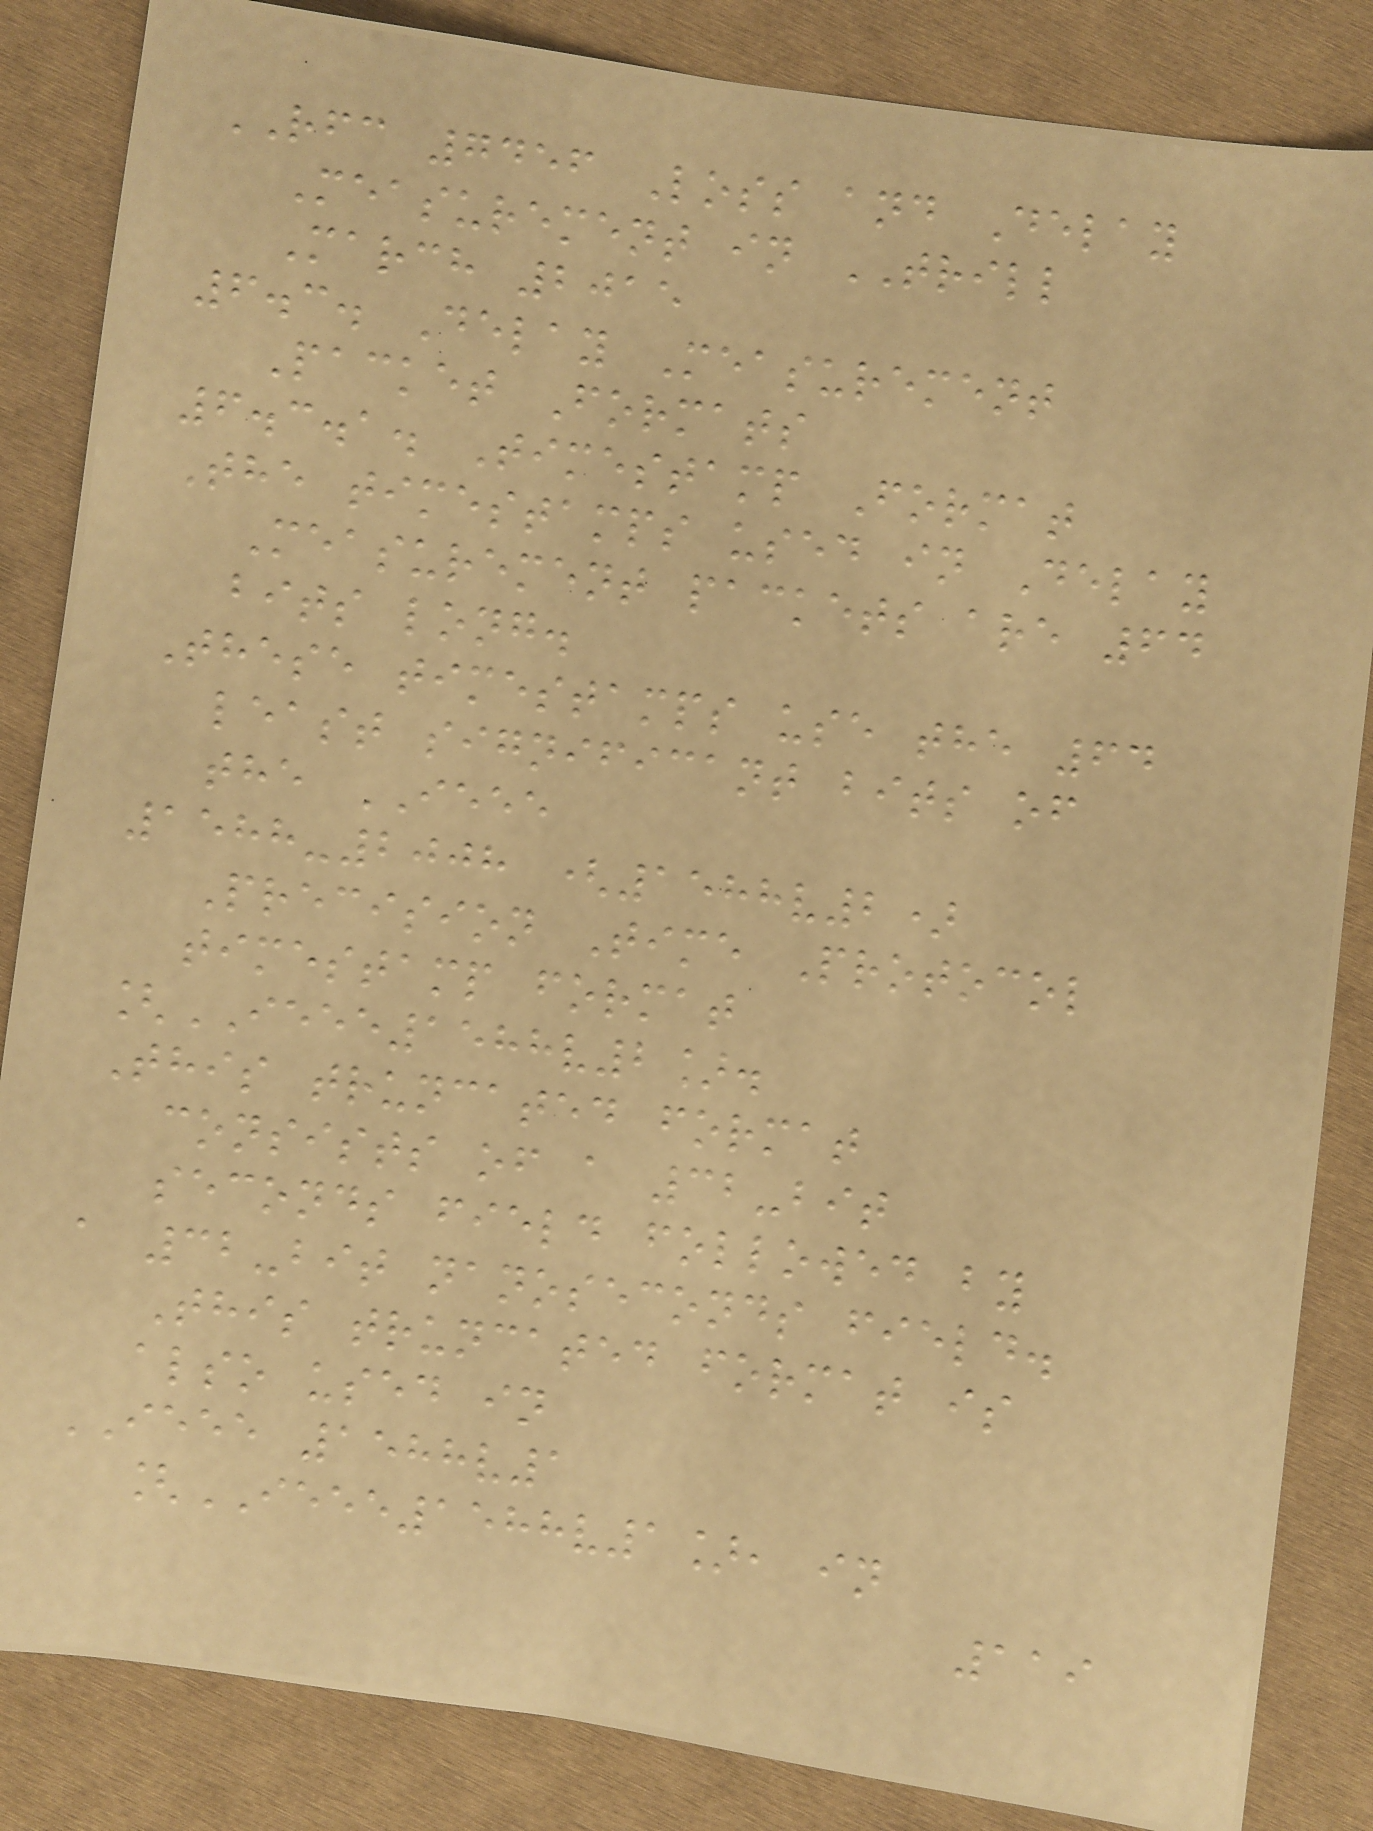RFC 7456 Loss and Delay
Measurement in TRILL
March 2015
6.3. Delay Measurement
Packet Formats
6.3.1. Timestamp Format
The timestamps used in Delay
Measurement packets are 64
bits long.
These timestamps use the 64
least significant bits of
the IEEE
1588-2008 (1588v2)
Precision Time Protocol
timestamp format
[IEEE1588v2].
This truncated format
consists of a 32-bit
seconds field followed by
a 32-bit nanoseconds field.
This truncated format is
also used in
IEEE 1588v1
[IEEE1588v1], in
119
